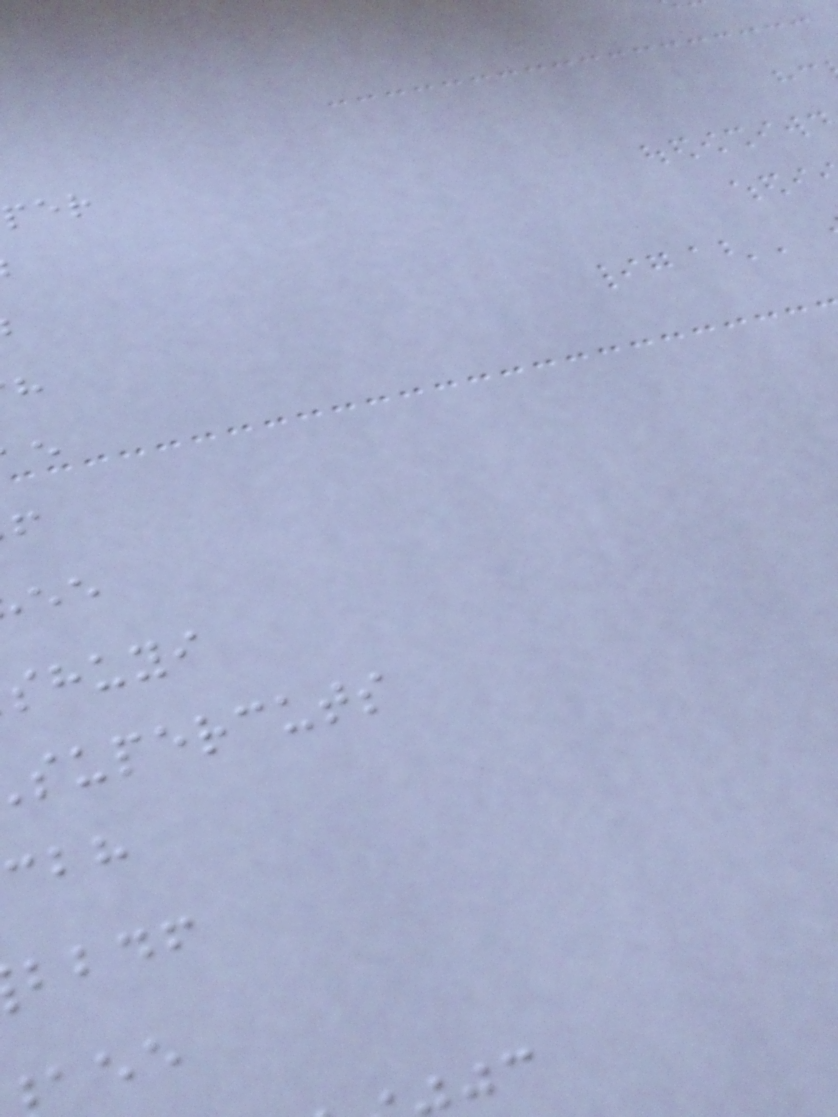shuyi
supercuts
bbdf
